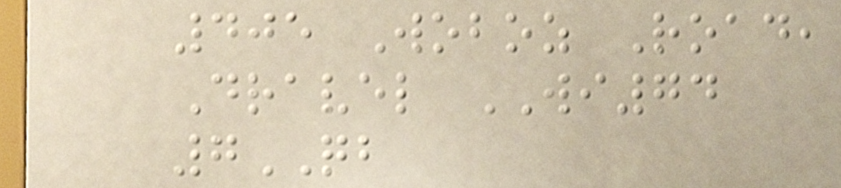405 Woboz Road,
Dravel WI74
7QB
